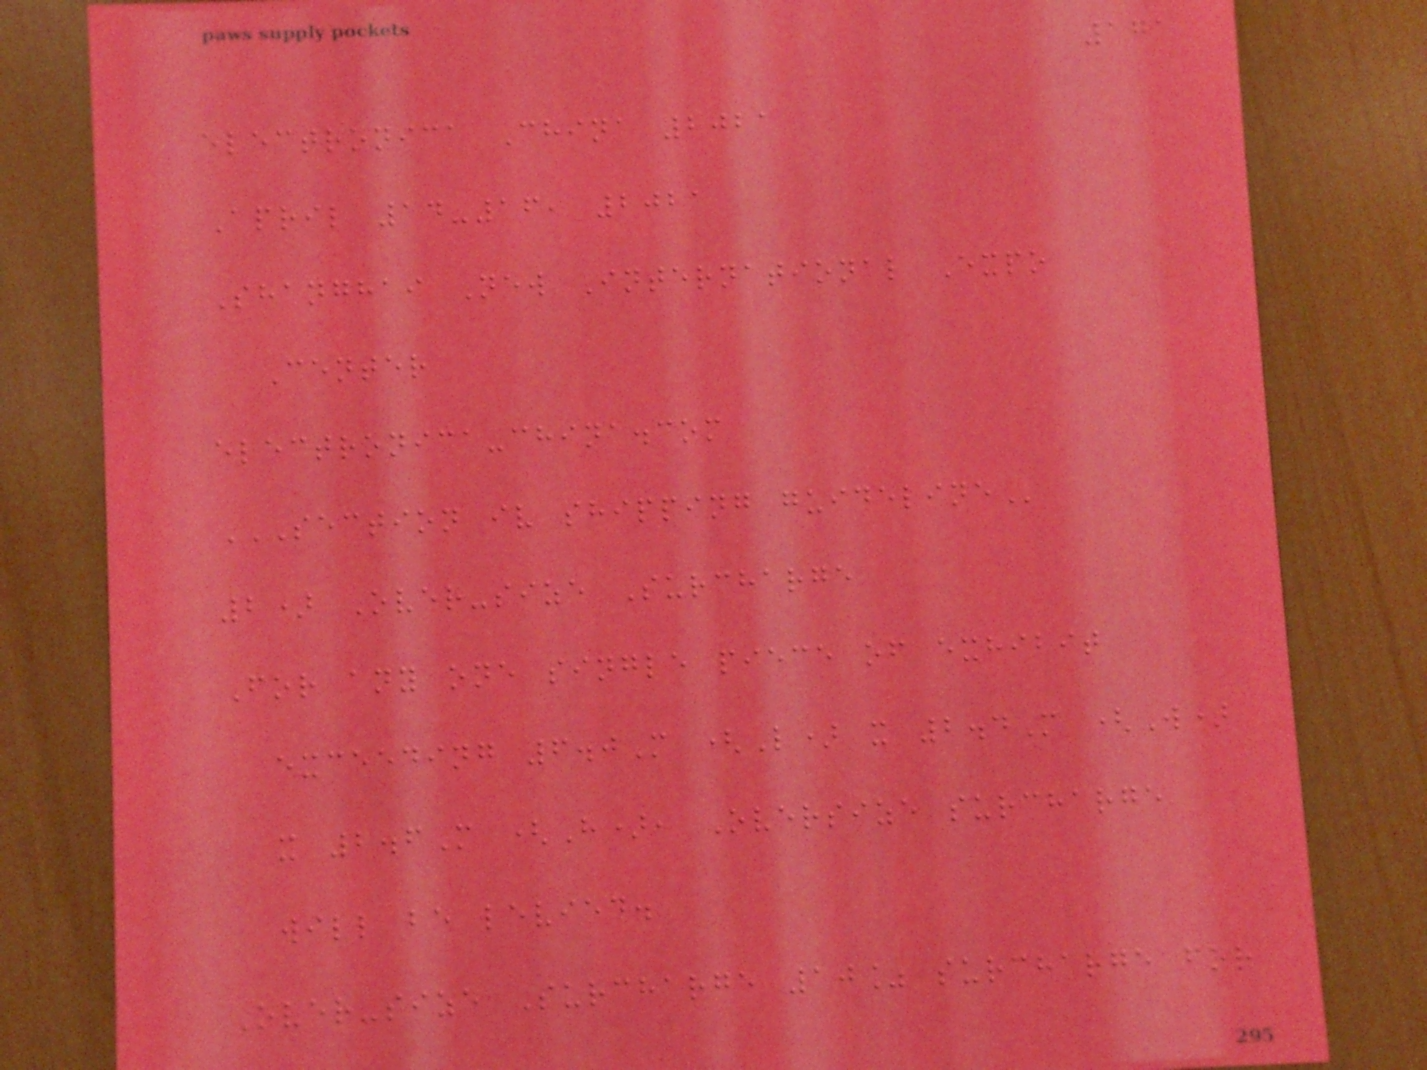171
electronica China 2021
April 14-16, 2021
Shanghai New International Expo
Center
electronica-china.com
SECTION IV SHIPPING GUIDELINE
2) Over-size Surcharge
For any one single piece of exhibit
exceeding 6.0M (L) x 2.4M (W)
x 2.6M (H), Oversize surcharge
will be levied.
Over-size Surcharge 10% surcharge for
